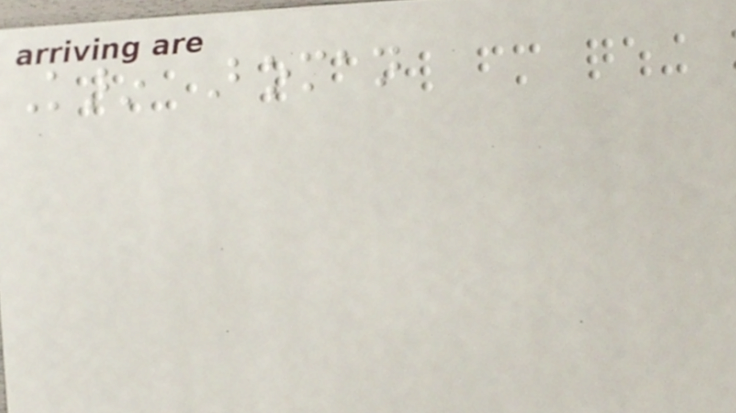Karin Boman
